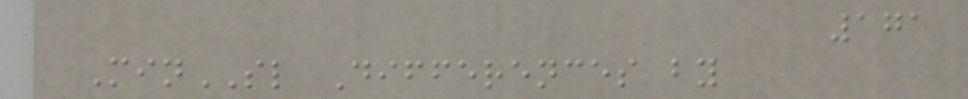171
MinSL Differences by
